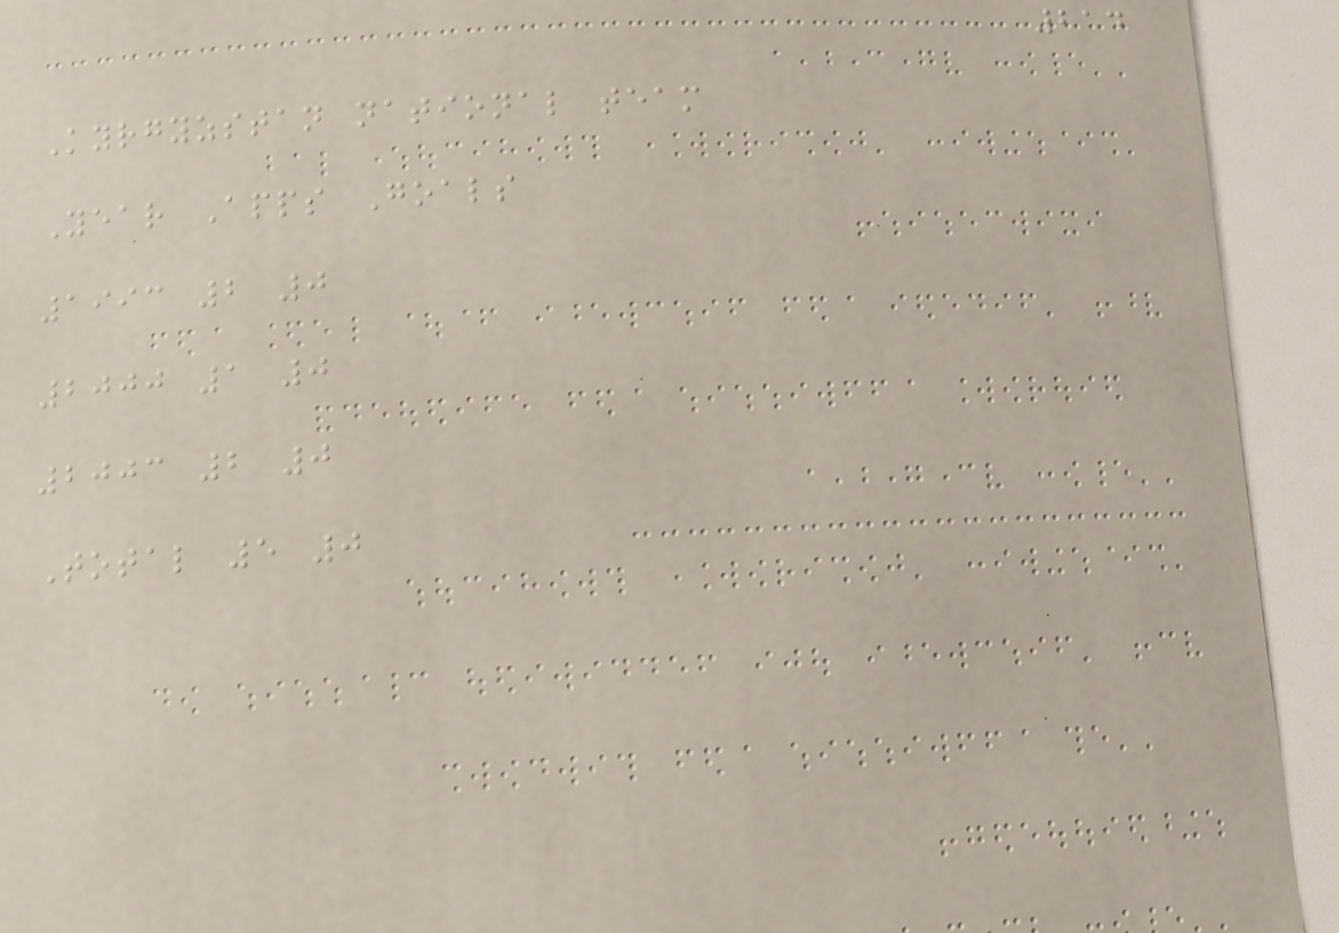214
Kyrgyzstan national team
Year Apps Goals
1993 2 0
2000 1 0
2003 2 0
Total 5 0
